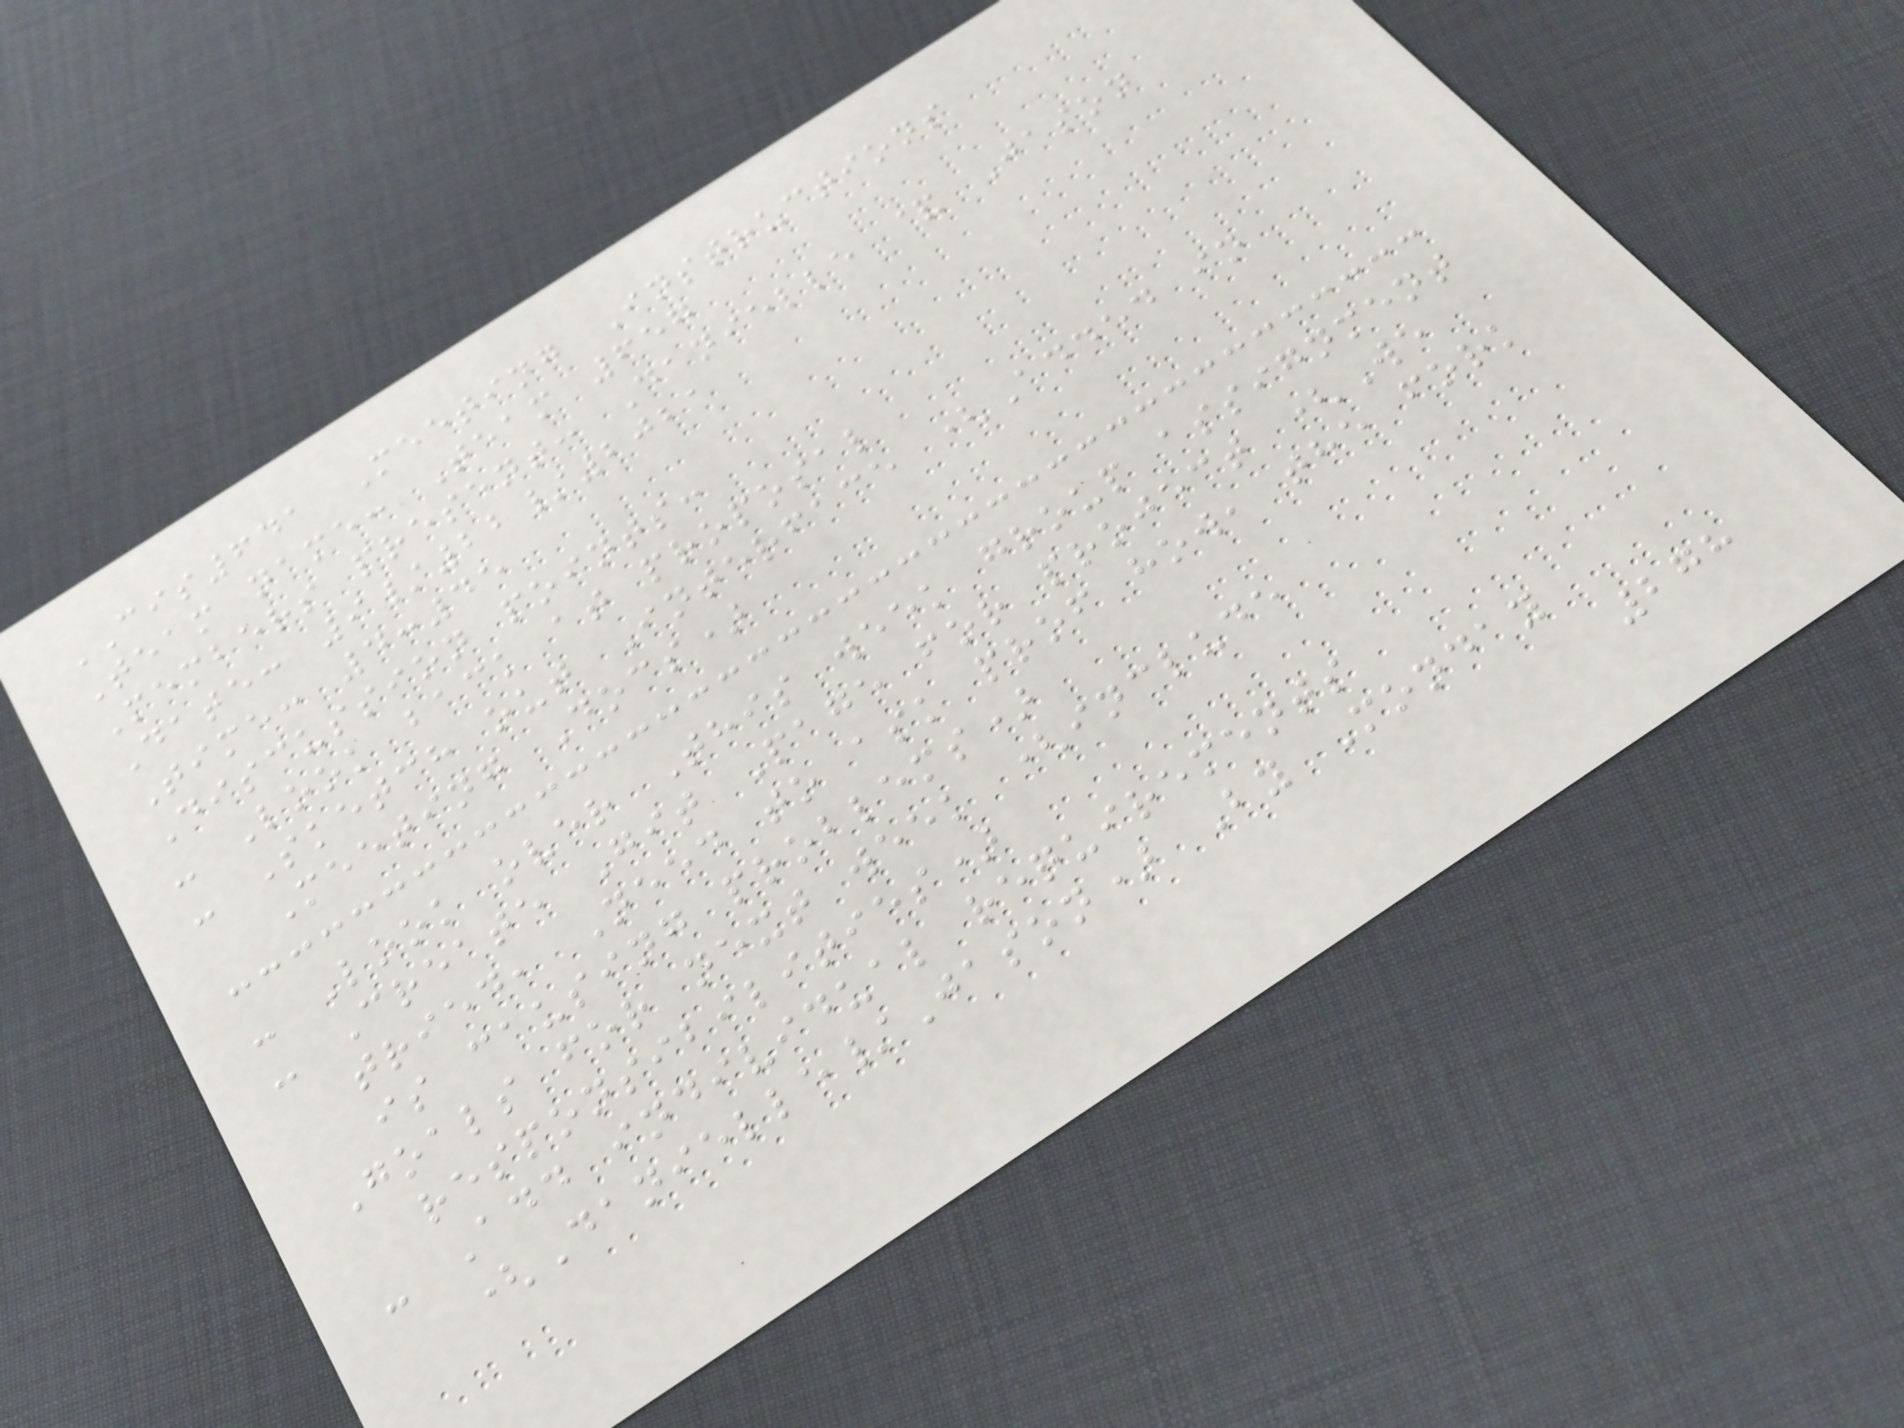CIS641 Meeting Instructions
Team name: Team 657
Members present: Danielle & Jason
Date: 9/22/2021
Time: 4:45
Discussion points:
- Look back at proposal
- Sketch out Interface (Added in
Meeting Docs)
- Look over This week group assignment
- Create Git Page for project (We
tried, Need to ask prof how, the fork
is causing problems)
Goals for next week (include
responsibilities)
- Add individual requirements
(Danielle/Jason) By Monday
278
